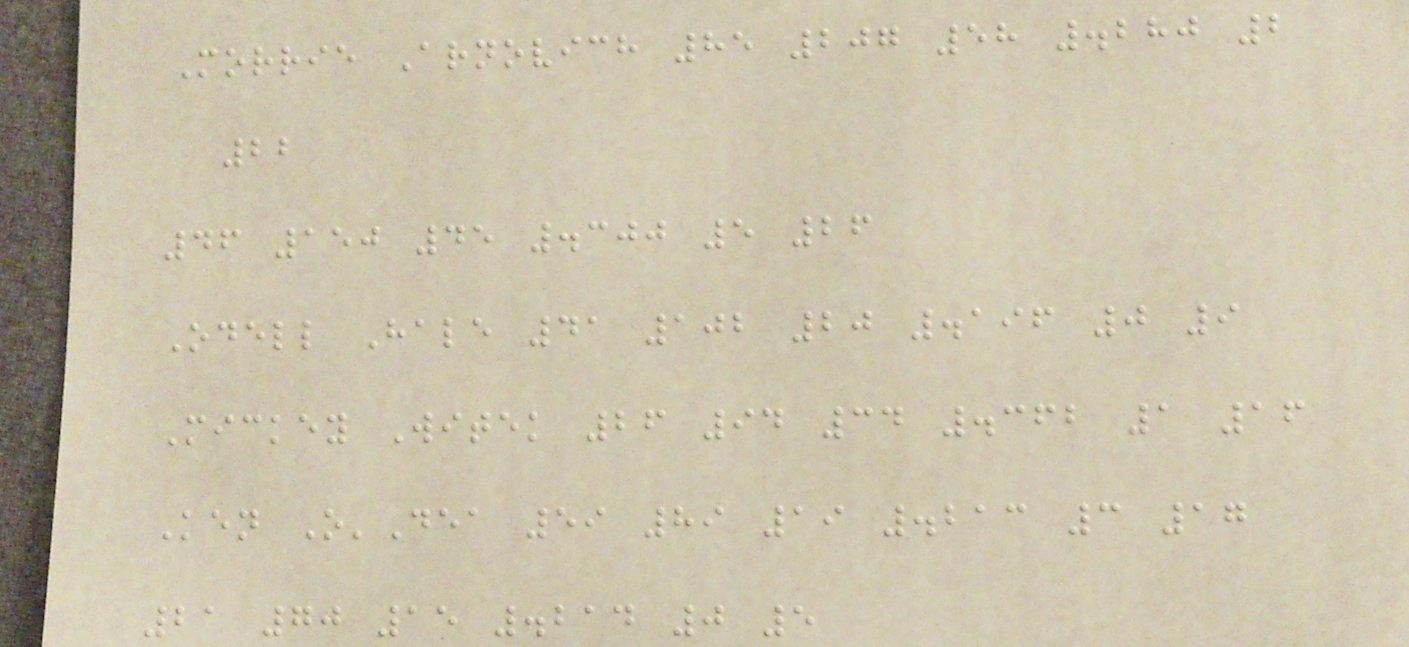Morrie Arnovich 85 207 58 .280 2
22
46 150 45 .300 5 26
Odell Hale 41 102 20 .196 0 9
Mickey Witek 26 94 34 .362 1 16
Ken O'Dea 59 89 19 .213 3 17
21 70 15 .214 0 5
